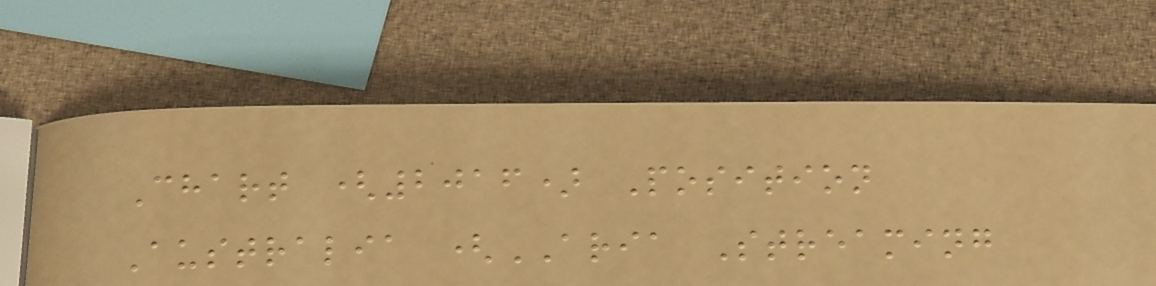Chart (2016) Position
Australia (ARIA Streaming
